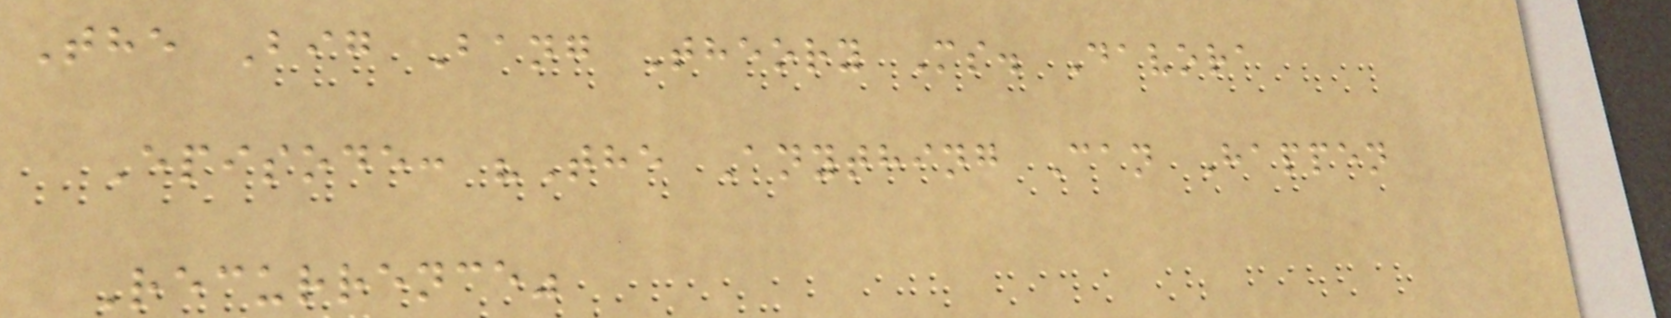The Big Bang Theory Ms. Davora
Episode: "The Anything Can Happen
Recurrence"
